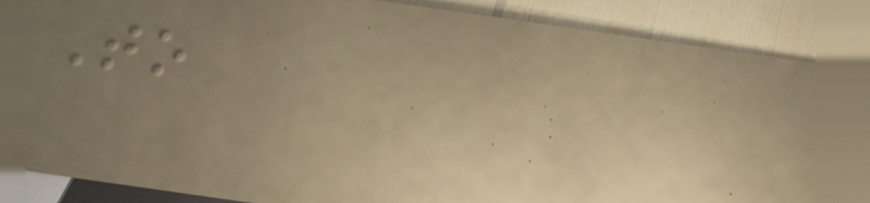To
